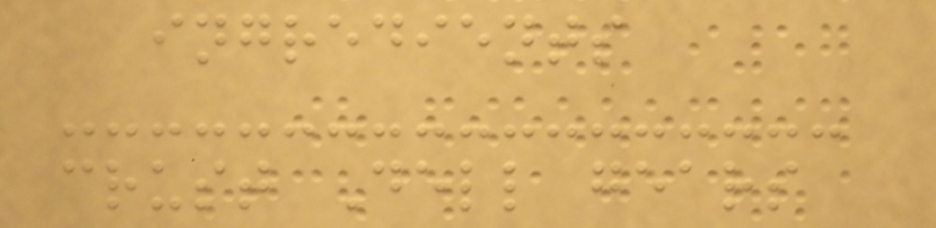ingredients
crust Dell gears
